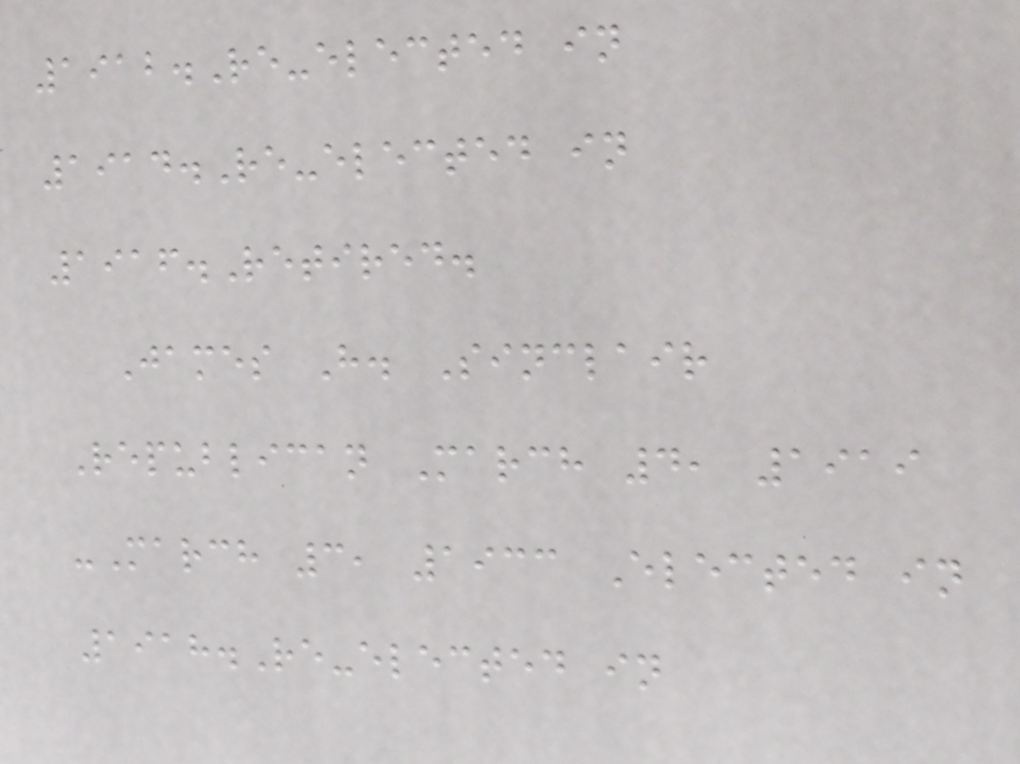1912.Re-elected in
1914.Re-elected in
1916.Retired.
James H. Sinclair
Republican March 4, 1919
-March 3, 1933 Elected in
1918.Re-elected in
